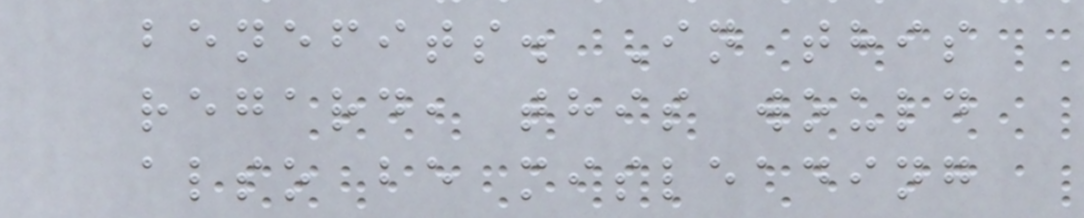benefits. In this
regard, this would
also be misleading
